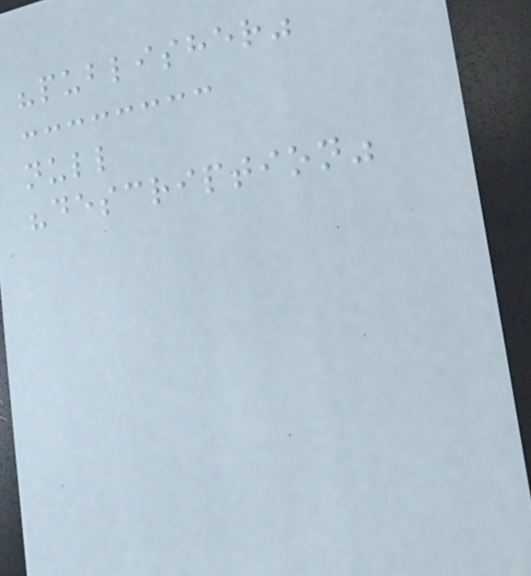"publisher"
null
"description"
